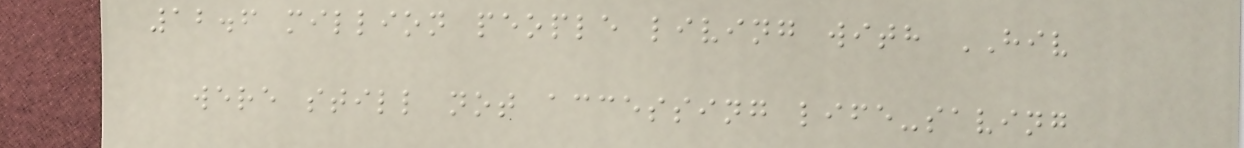12.6 million people living with HIV
were still not accessing life-saving
